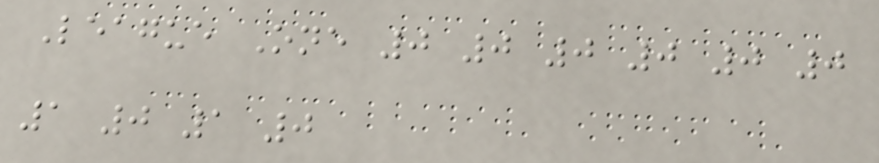League One 0 0 0 0 0 0
1 0 1 0
